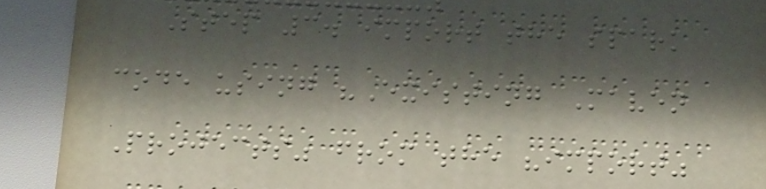Step 3. import the spark
code using "Existing Maven
Projects" from the "import"
